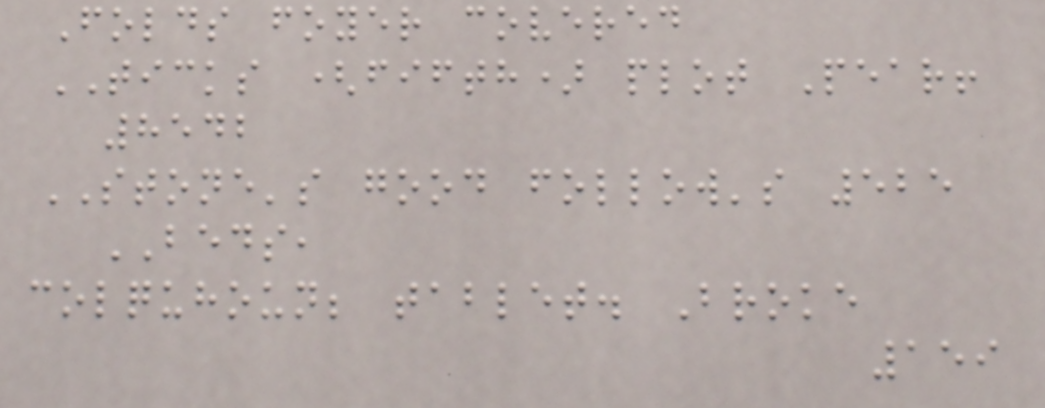Folds foyer covered
TICKS (fifth) plot Pear!
8542
STONE's good follow's 525
BEDS,
colquhoun; tablet. Broke
159
